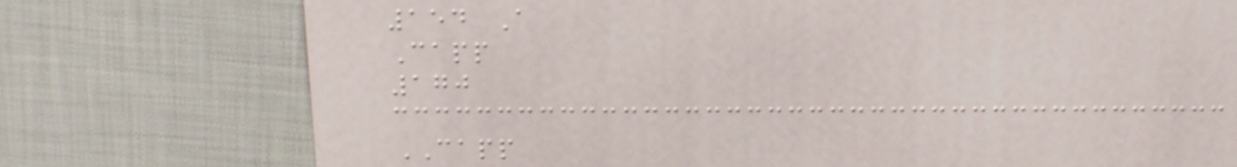154 A
Capp
170
CAPP
